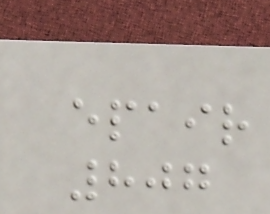epair
807
